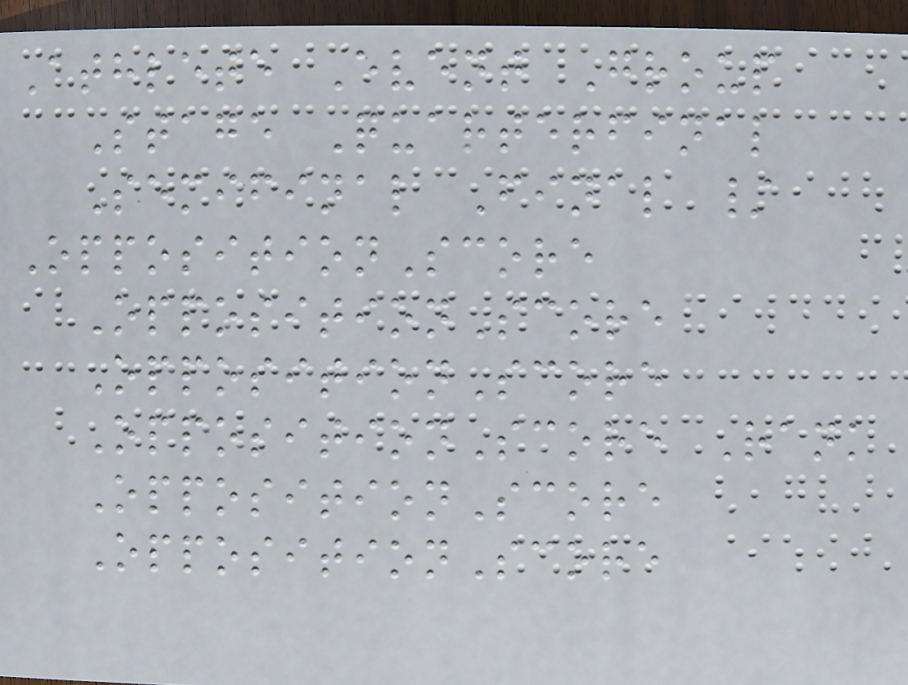Athlete Event Group
Stage Quarterfinal
Semifinal Final /
OppositionScore
OppositionScore
OppositionScore
OppositionScore Rank
OppositionScore
OppositionScore
